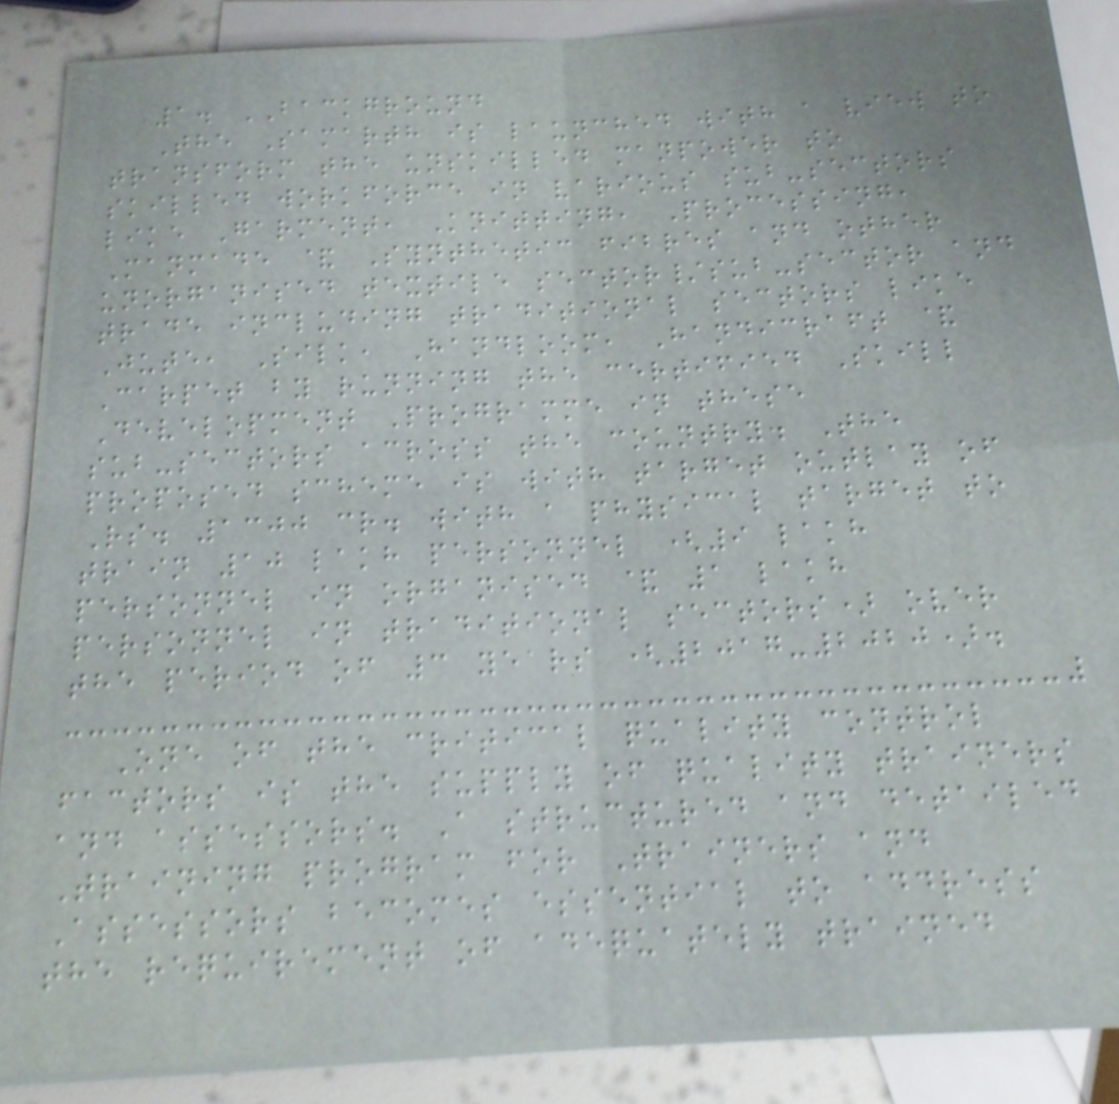1. BACKGROUND
The Samarth is launched with a view to
transform the unskilled manpower to
skilled workforce in various sub-sectors
like Garment, Knitting, Processing,
Manmade & Synthetic fibres and other
unorganised textile sector/sub-sector and
trade including traditional sectors like
Jute, Silk, Handloom, Handicraft &
Carpet by running the certified Skill
Development Programme in these
sub-sectors across the country. The
proposed scheme is with target outlay of
Rs. 1300 cr. with a physical target to
train 10 lakh personnel (9 lakh
personnel in organised & 1 lakh
personnel in traditional sectors) over
the period of 3 years (2017-2020).
One of the critical quality control
factors is the supply of quality trainers
and assessors. A structured and detailed
Training program for Trainers and
Assessors becomes essential to address
the requirement of adequately trained
